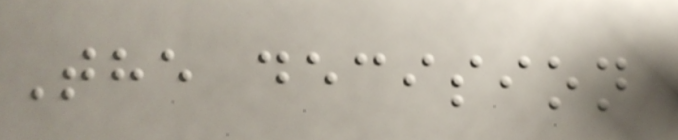The decision
